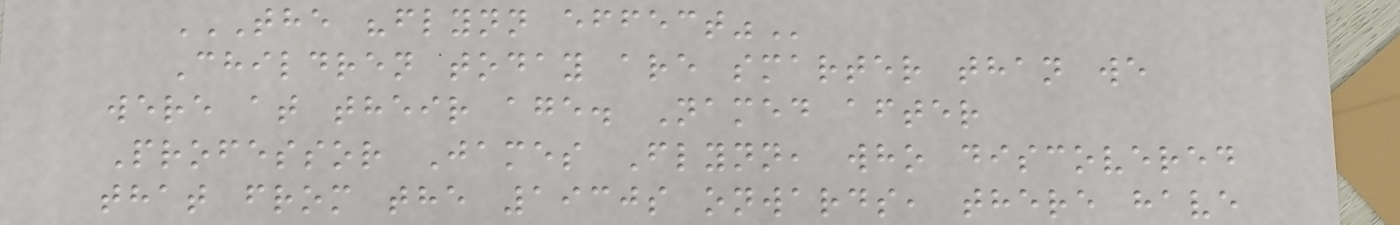THE "FLYNN EFFECT"
Children today are smarter than we
were at their age. Named after
Professor James Flynn, who discovered
that from the 1930s onwards, there have
